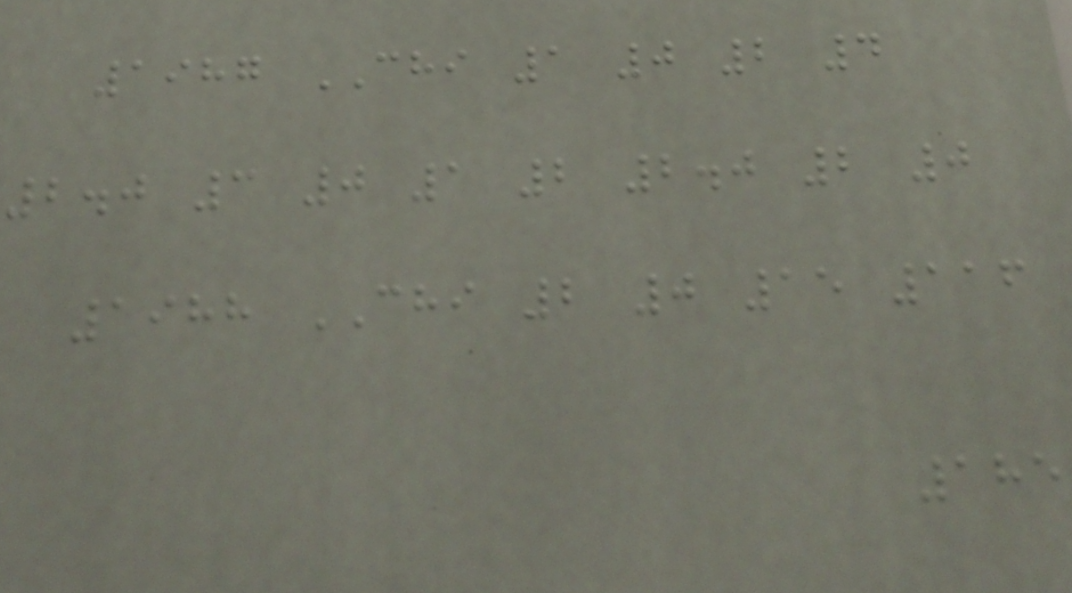1987 CHI 1 0 2 4
2.0 3 0 1 2 2.0 2 0
1988 CHI 2 0 15 116
185
